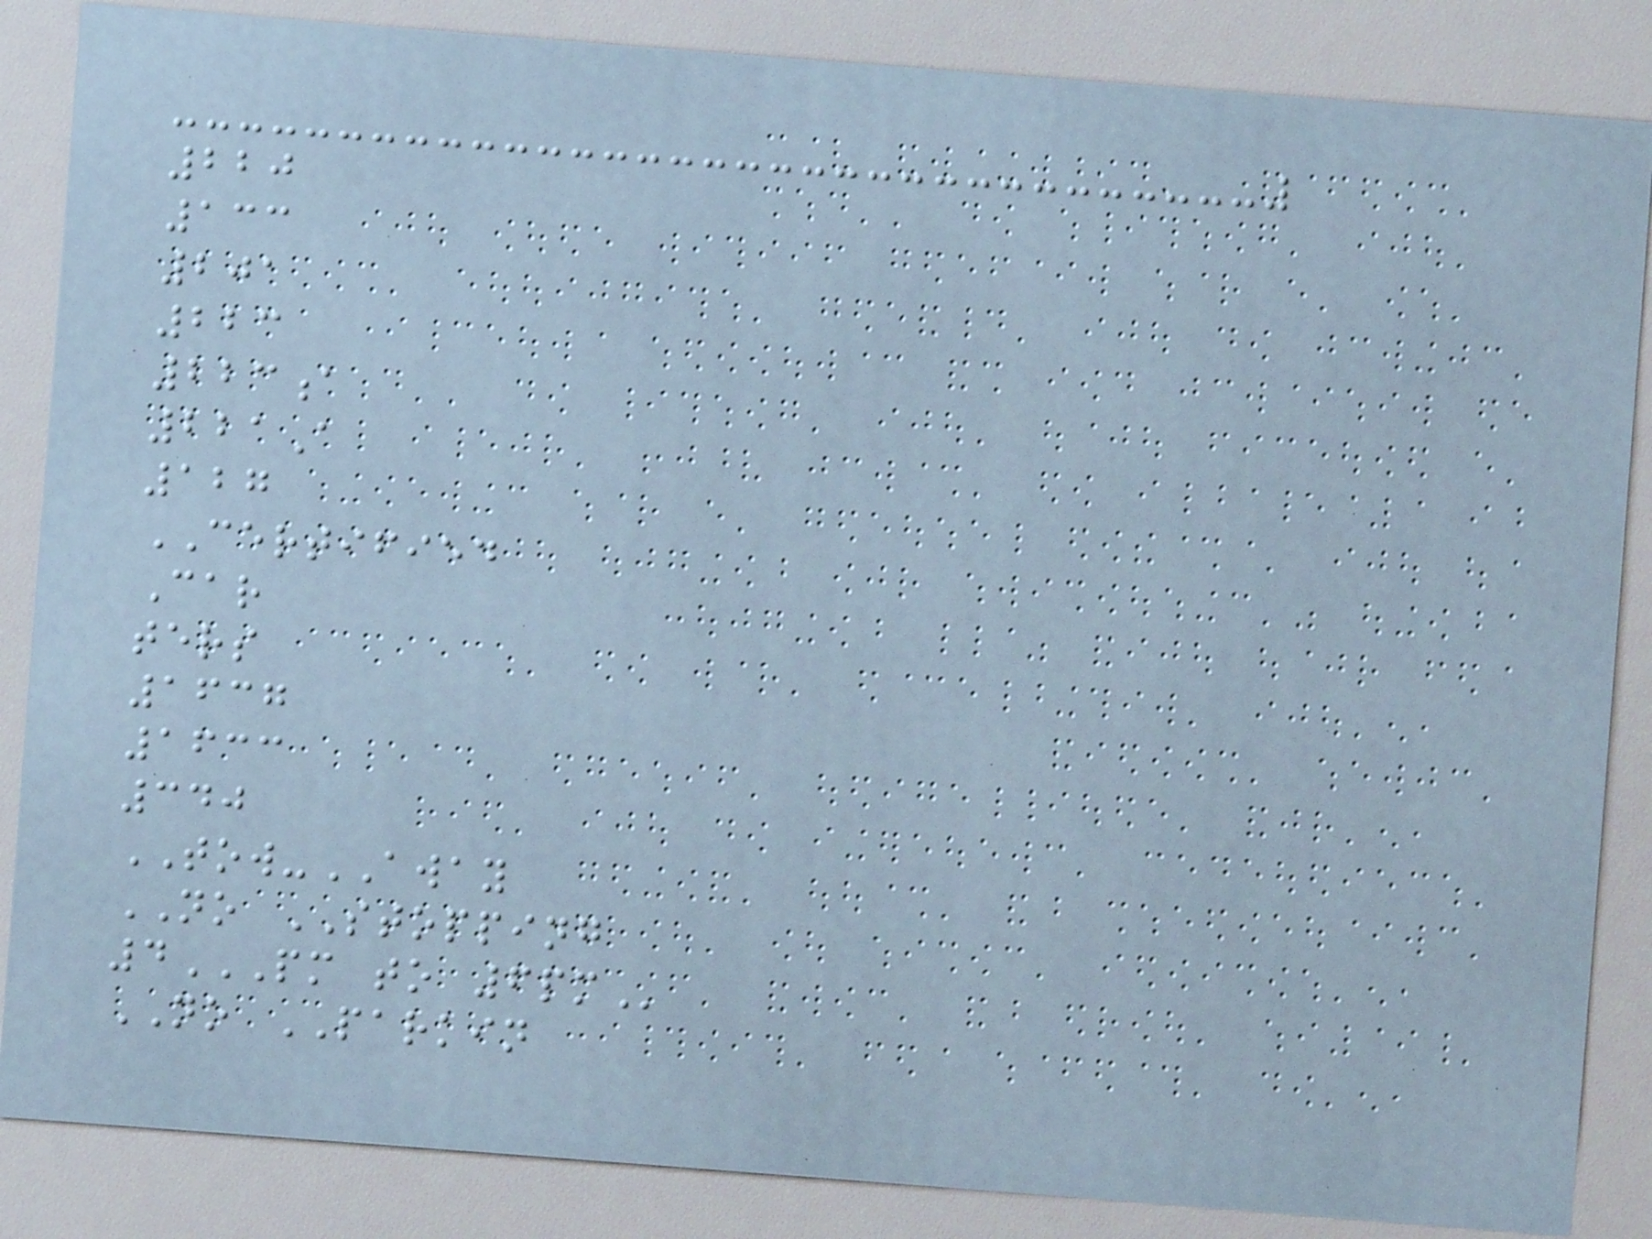220
133
201
223
223a
221A
127
CERTIFIED
Car
ters
1637
1633
340
TOW-AWAY
NO STOPPING
4PM TO 6PM
NO PARKIN
